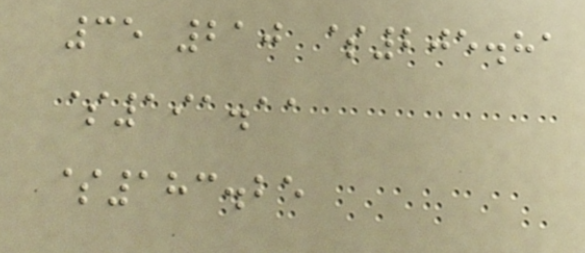35 210 $205.81
$191.11
$183.25
